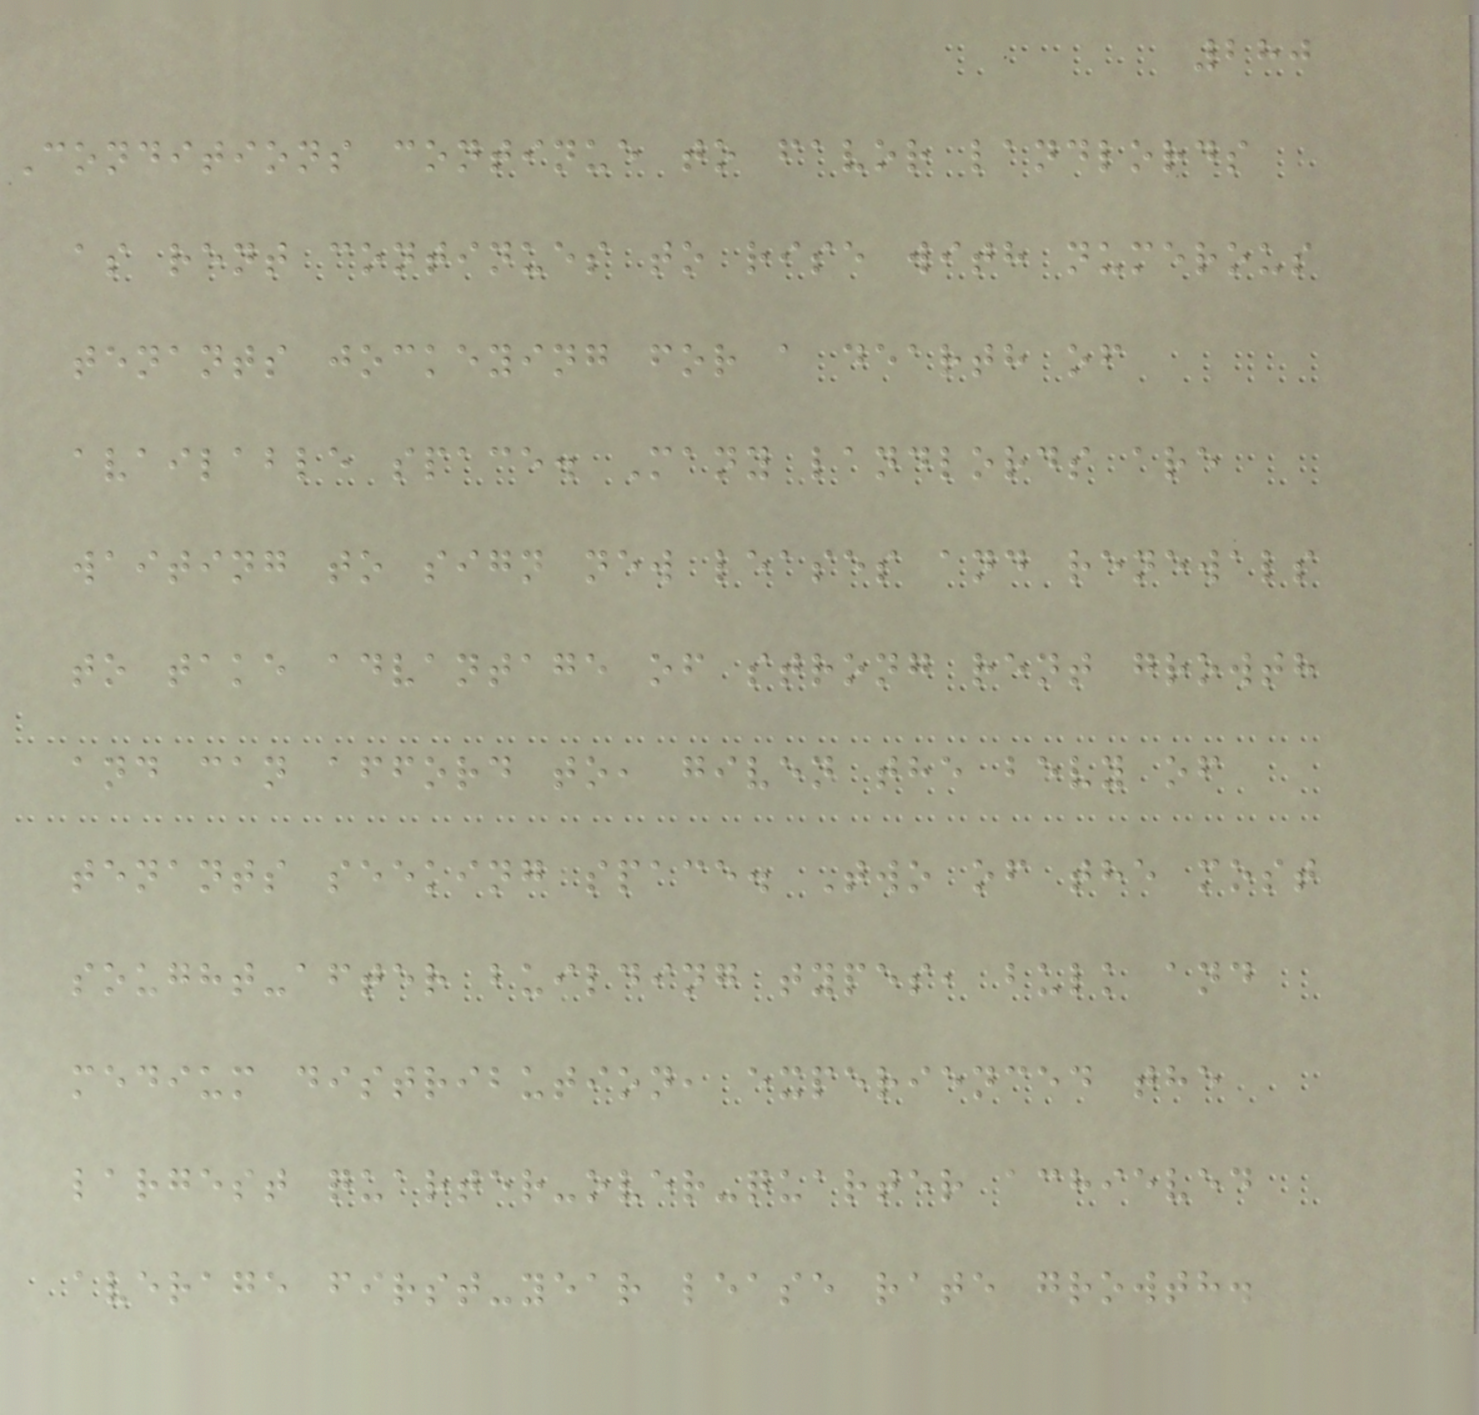280
Conditions continue to favor landlords
as rent continues to rise with numerous
tenants jockeying for a dearth of
available space. Many landlords are
waiting to sign new leases and renewals
to take advantage of strong rent growth
and can afford to, given the bevy of
tenants seeking space. Two of the most
sought-after building types, bulk and
medium distribution, experienced the
largest quarter-over-quarter achieved
average first-year lease rate growth.
